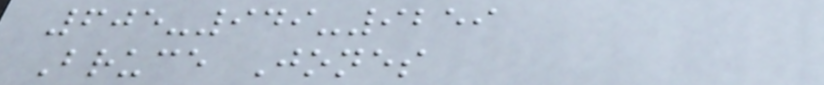605-949-9259
Bruce Jones
